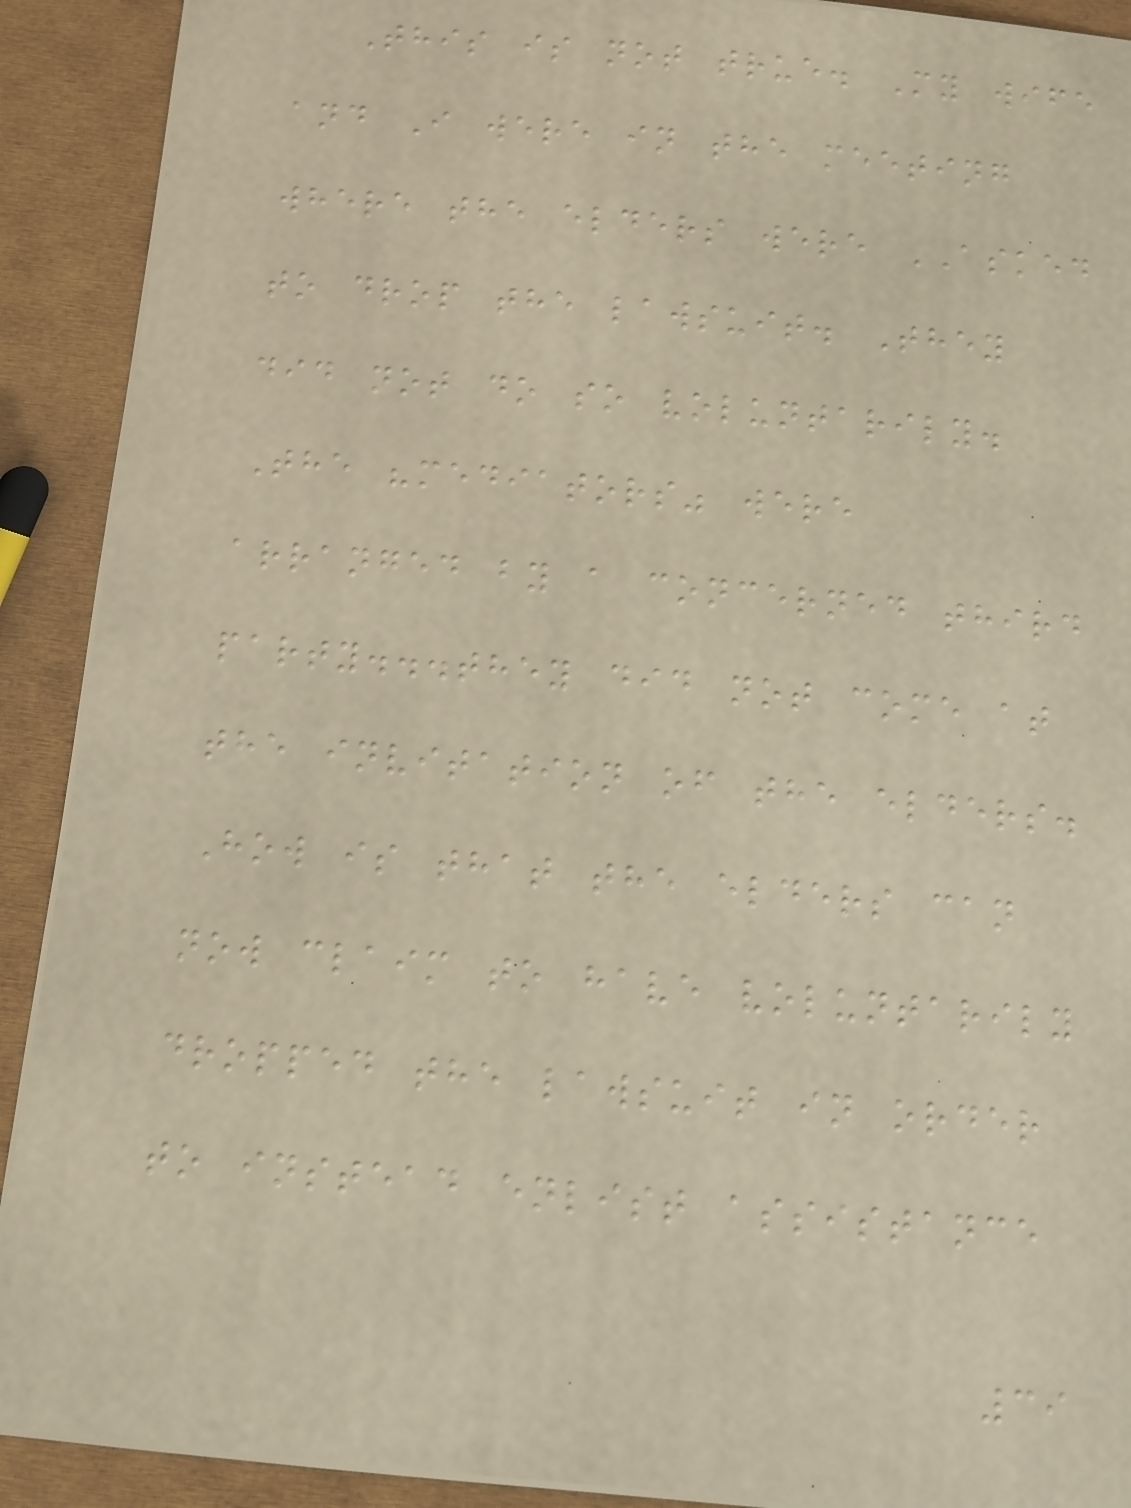This is not true. My wife
and I were in the meeting
where the elders were ASKED
to drop the lawsuit. They
did not do so voluntarily.
The "mediators" were
arranged by a concerned third
party...they did not come at
the invitation of the elders.
How is that the elders can
now claim to have voluntarily
dropped the lawsuit in order
to instead enlist assistance
39
